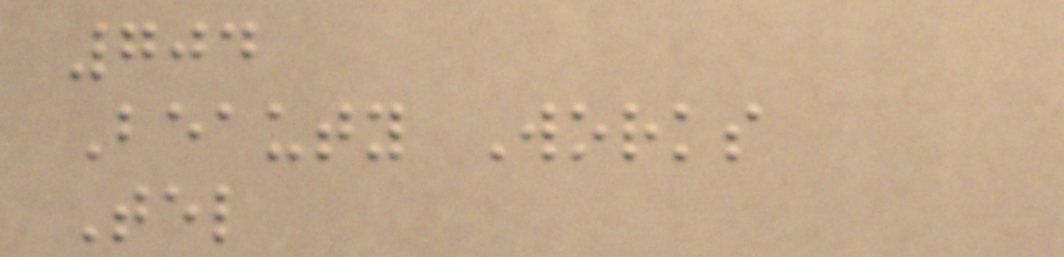704
Beauty Works
Tel
